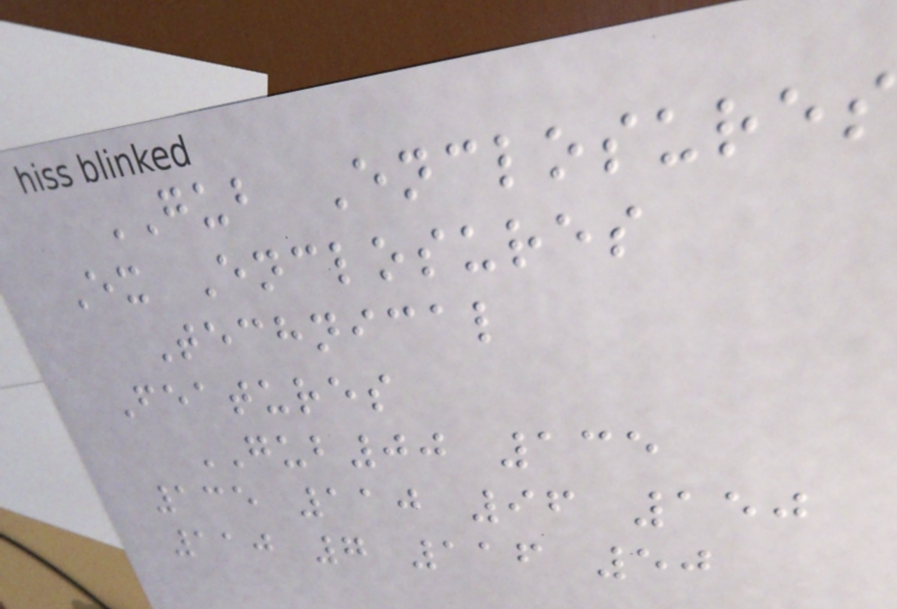GUB Enclosures
Ex Enclosures
Technical
Features
GUB00 135
135 110 96 150
110 7 116 50
